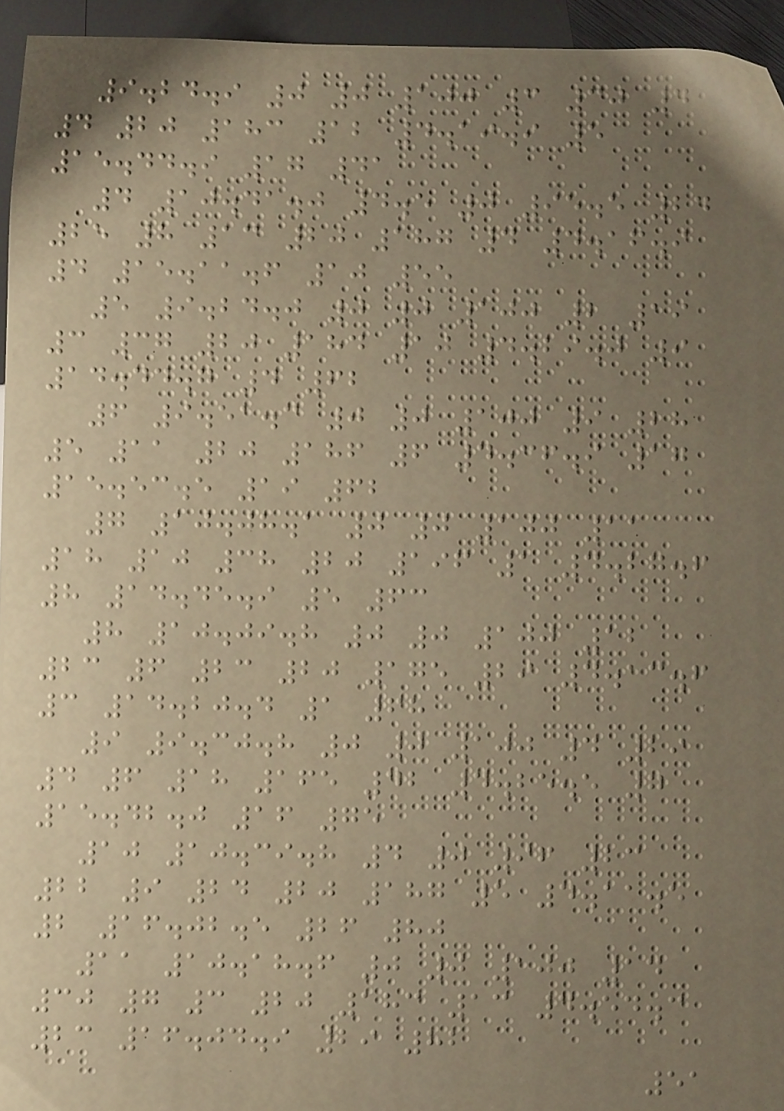9.24.9 0 0 100 3 30 4
4 20 183 12 4.19.9 5
15.44.9 17 41
4 10.41.0 4.5 0 95.5 24
25 8 13 20 187 4 4.16.9
4 15.11.6 10 55
5 9.24.0 0 0 100 2 19
3 37 20 184 10 4.29.0 9
14.44.7 4 62
6 9.51.3 0 0 100 9 28
5 11 20 186 6 4.36.9 17
15.53.5 19 62
7 10.08.1 0 0 100 11
18 10 38 20 196 1 4.27.6
8 14.45.9 5 63
8 10.09.8 0 0 100 12
23 6 23 20 175 29 4.13.6
3 14.20.4 1 68
9 9.30.8 0 0 100 4 29
4 6 18 165 42 4.25.5 7
15.42.0 16 75
10 10.39.8 4 0 96 23
22 9 24 20 187 5 4.11.5
2 16.02.5 26 80
11 10.18.6 0 0 100 14
30 7 3 20 183 13 4.54.3
23 16.04.9 29 82
51
